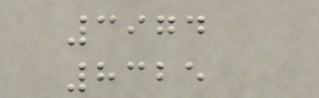3974
8325
